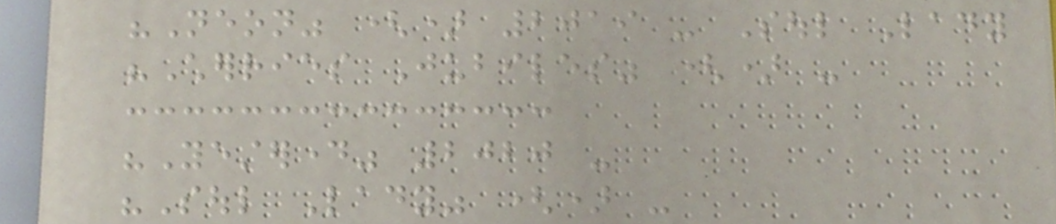"Neon" () 2019 - Soul Lady
"Cherries Jubiles" () -
"Yesterday" 2020 -
"Soul Lady" () -
